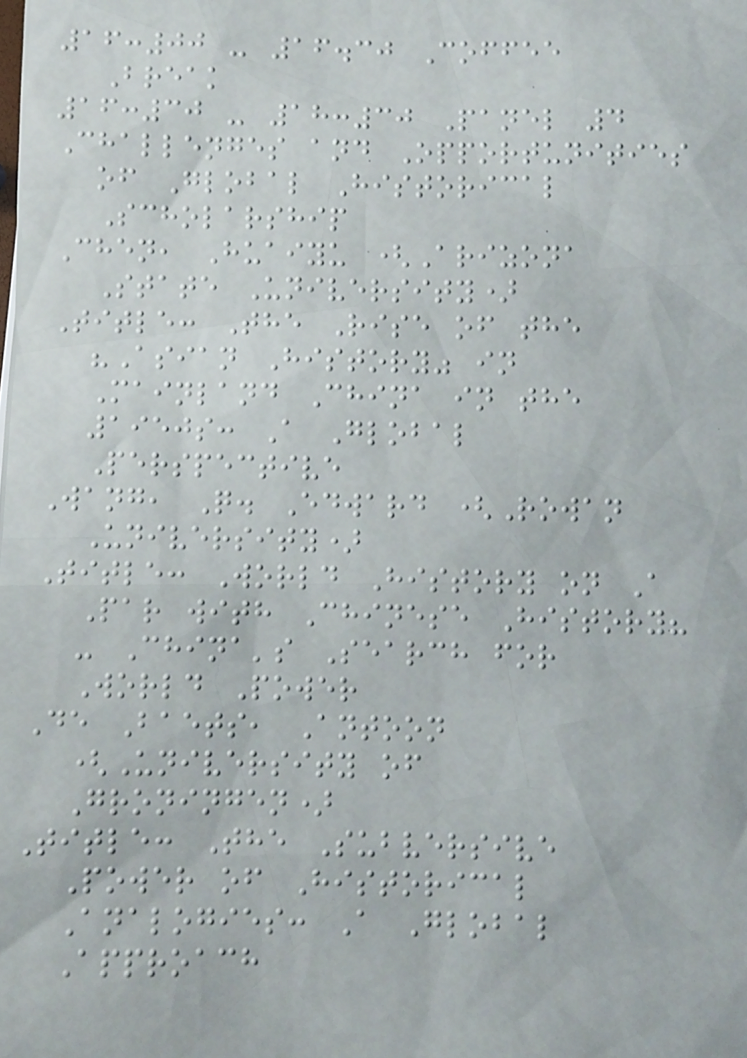16:00 - 16.30 Coffee
Break
16:30 - 18:30 Panel 4
Challenges and Opportunities
of Global Historical
Scholarship
Chen, Huaiyu (Arizona
State University)
Title: The Rise of the
"Asian History" in
Mainland China in the
1950s: A Global
Perspective
Wang, Q. Edward (Rowan
University)
Title: World History on A
Par with Chinese History?
- China's Search for
World Power
De Baets, Antoon
(University of
Groningen)
Title: The Subversive
Power of Historical
Analogies: A Global
Approach
